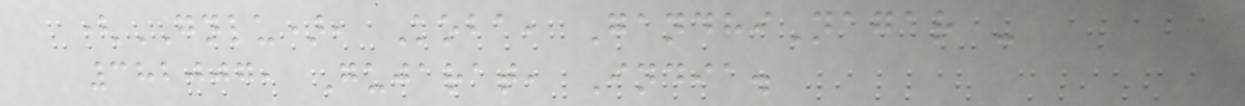(GNLU), Koba, GandhiNagar -
382007, Gujarat, India.
